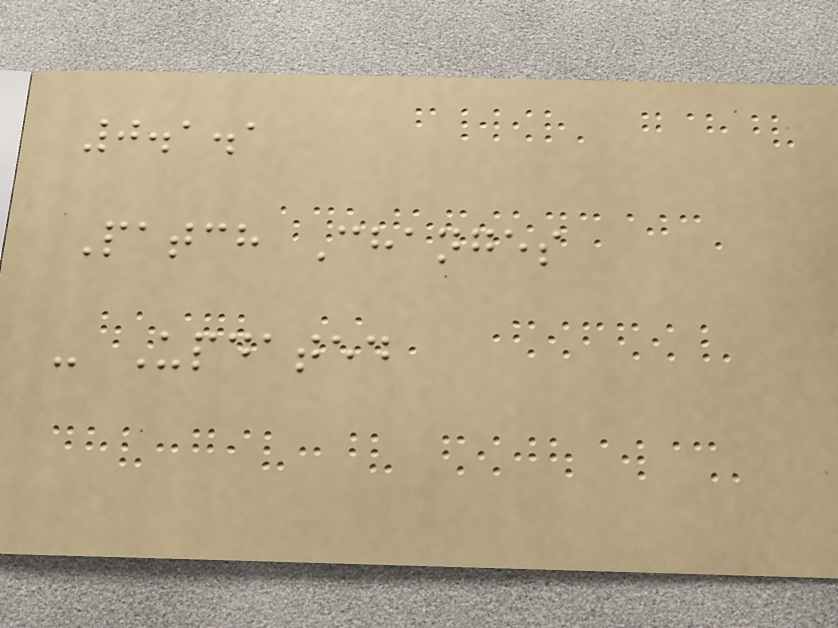0.1.1
Patch Changes
- Updated
